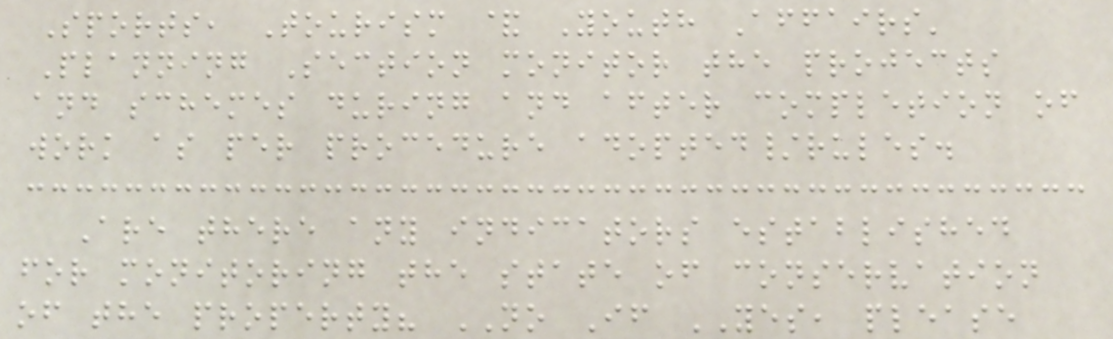Sports, Tourism & Youth Affairs'
Planning Section monitor the projects
and schemes during and after completion of
work as per procedure adopted/rules.
Are there any indicators established
for monitoring the state of conservation
of the property? NO If YES, please
